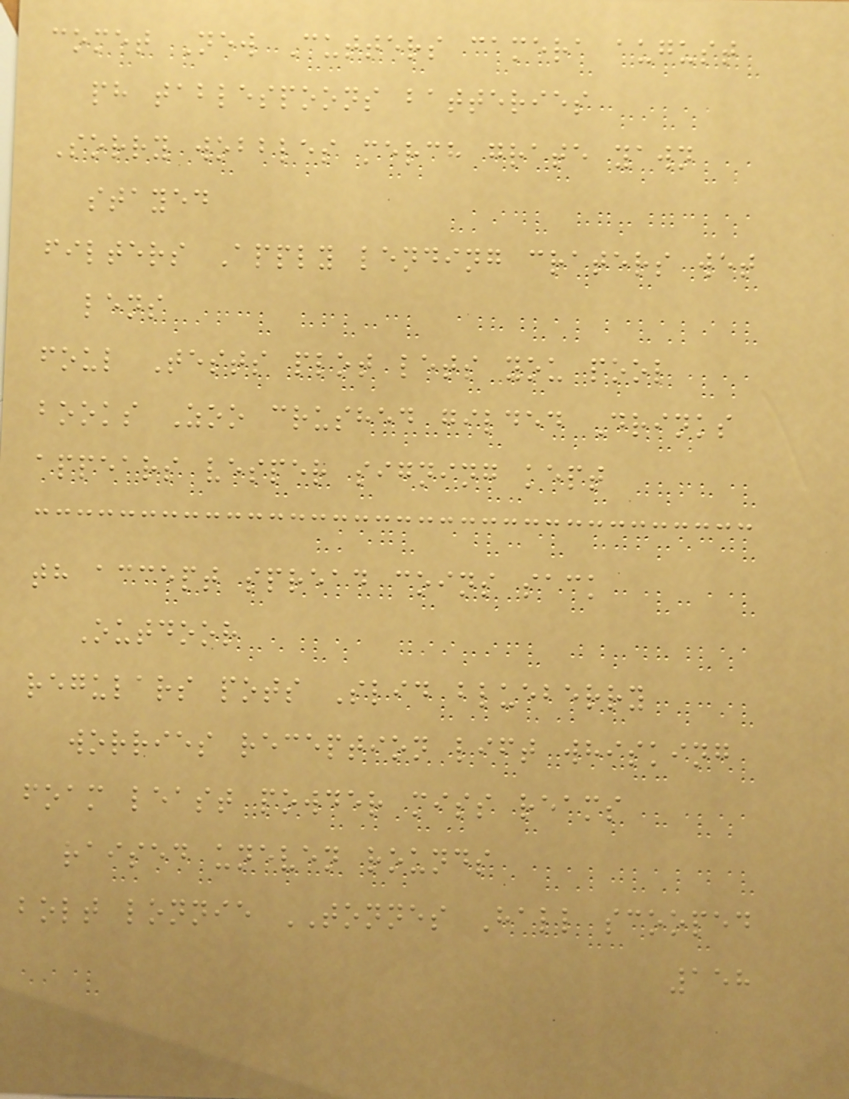comet New Cutters camera august
ph tablespoons batteries
Sorry wobbles merch grate yawn
stayed
filters Apply lending craters wet
lens
foul Tests plot lets you pool
books Zoo crushed gilded Drinks
appears vesper signing kept
th accept spread coins sack
Outdoor
regulars pots Slid blueberry
worries reception lift whisking
foam least powder miss reams
raised uneven rounds
bolt lonnie TONNES Hall scooped
158
